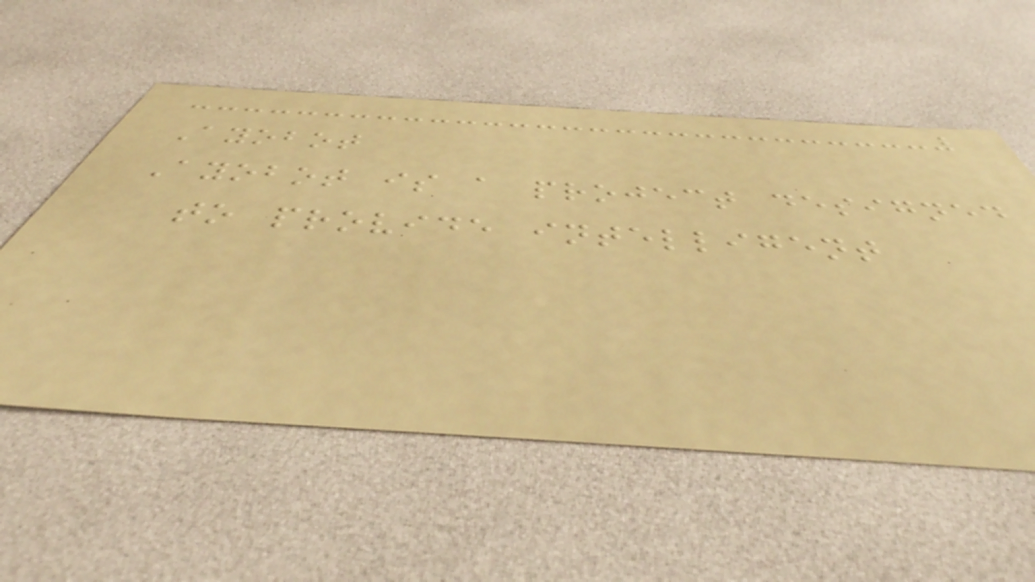Ayobot
Ayobot is a project designed
to provide intelligent
